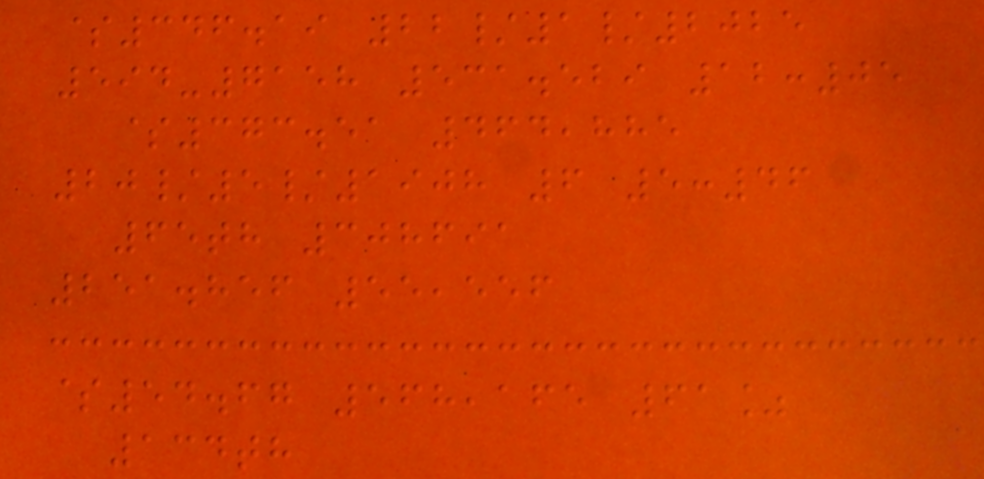$346.19 22/1/2025
594-7158 531.529 12:05
$373.51 464,885
20/5/1908 6 5:46
65th 308691
251.856 55,556
$54.67 568,165 61%
134th
